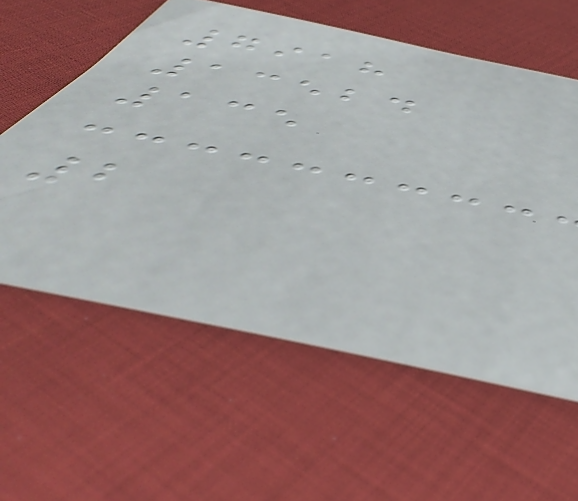7918
13524
135
2
